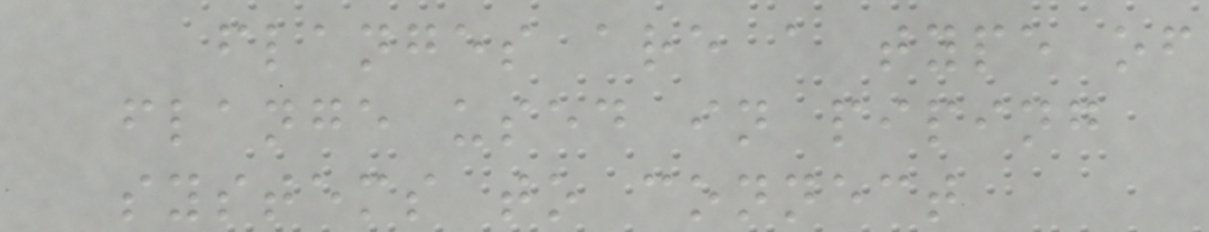flanges are a type of
flange used in piping
systems to connect
